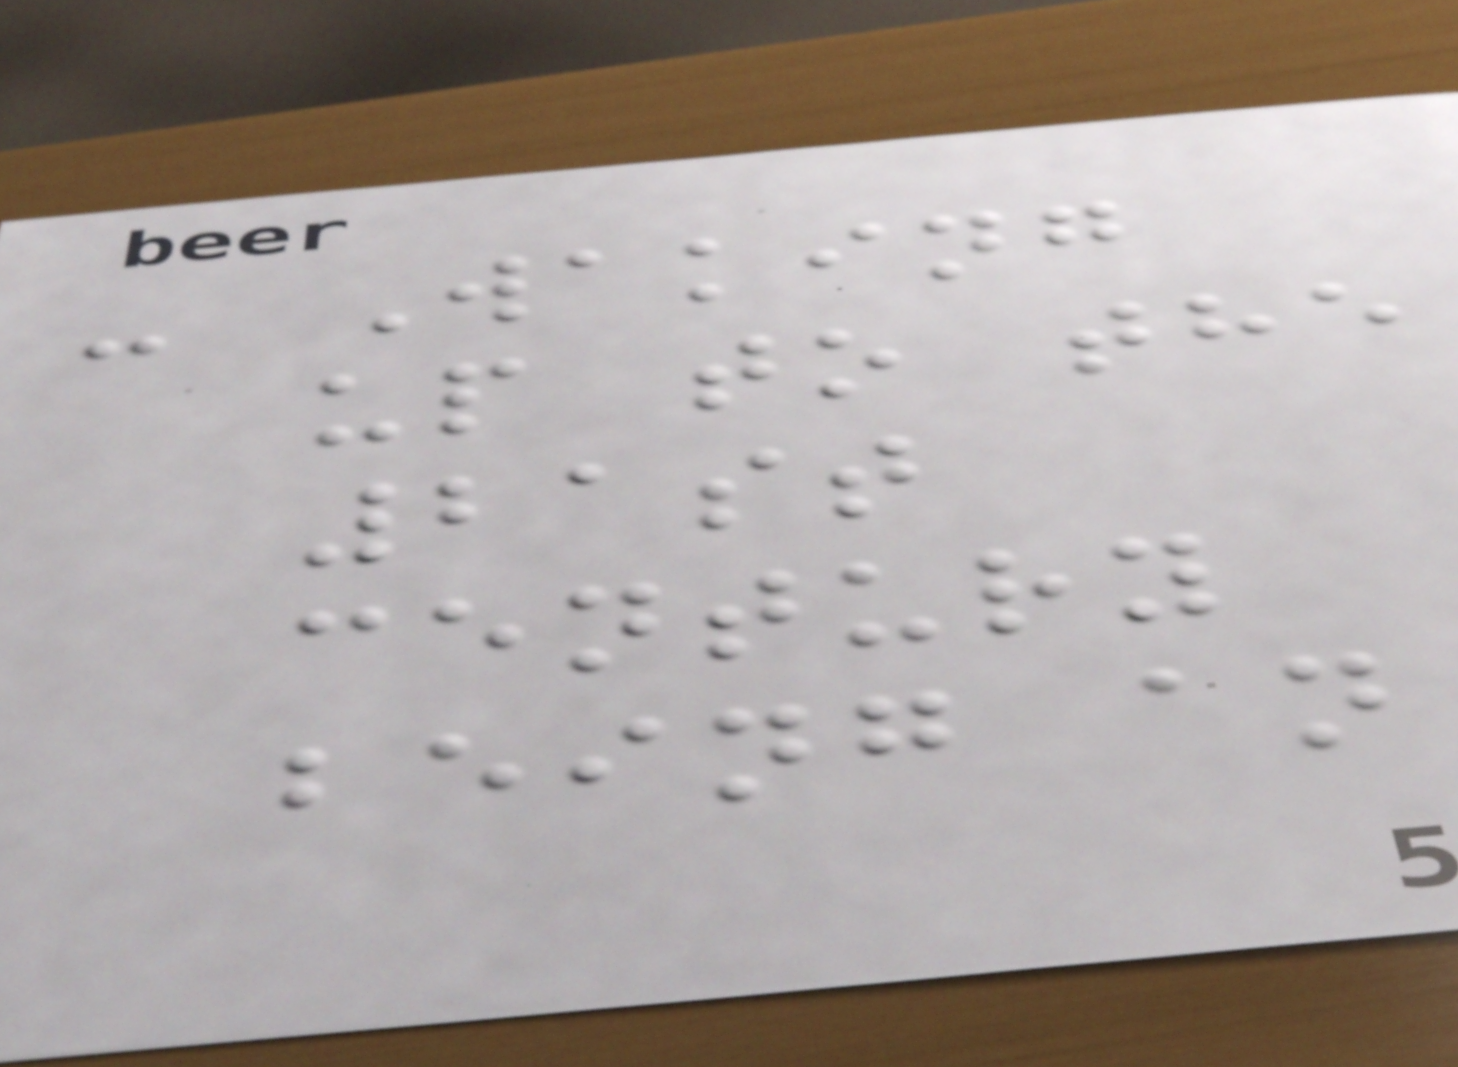- Waking
up to the
21st
century
being an
